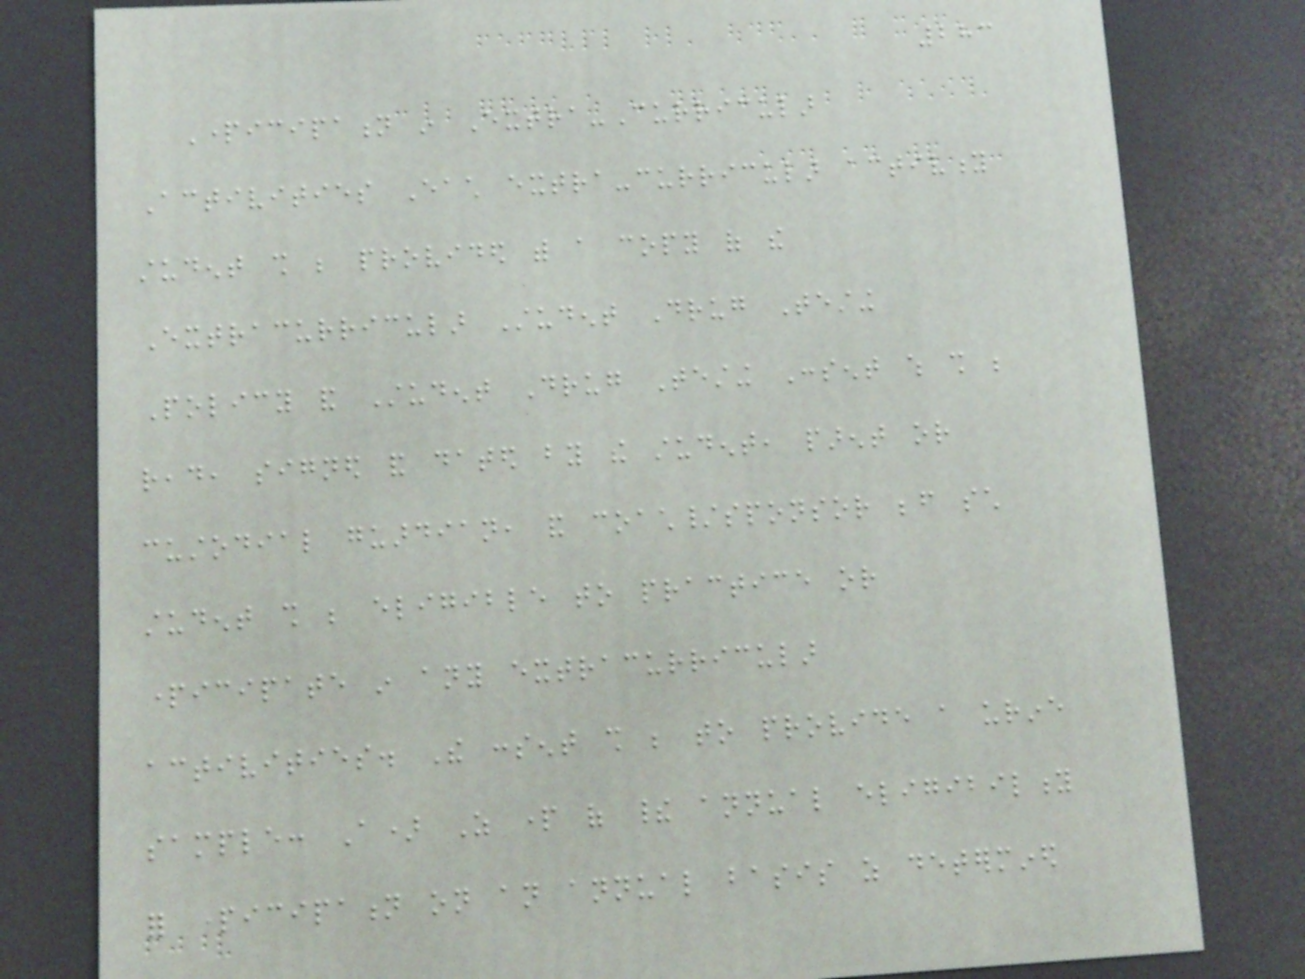283
Participation in Extra-Curricular
Activities Each extra-curricular activity
student shall be provided with a copy of the
Extracurricular Student Drug Testing
Policy and Student Drug Testing Consent which shall be
read, signed and dated by the student, parent or
custodial guardian, and coach/sponsor before such
student shall be eligible to practice or
participate in any extracurricular
activities. The consent shall be to provide a urine
sample: A) As part of their annual eligibility
for participation on an annual basis as determined
